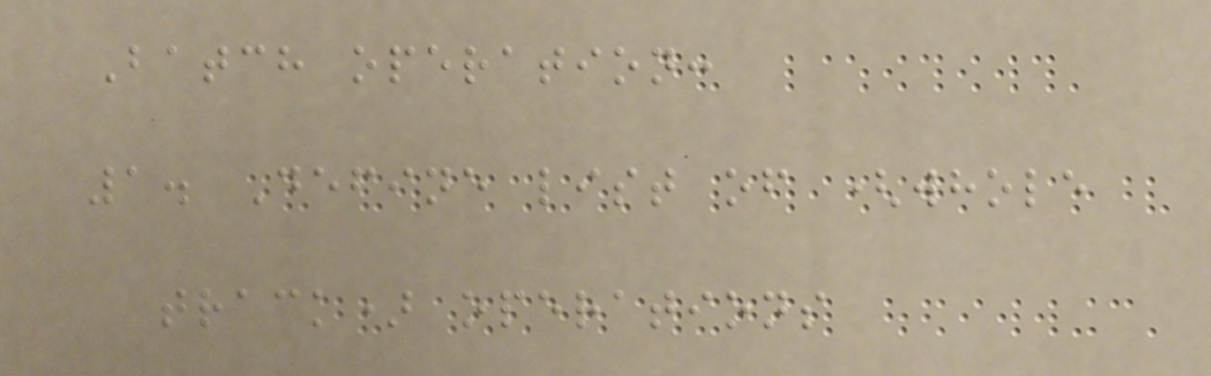Batch operation:
1. Define list of (whole
track) operations
